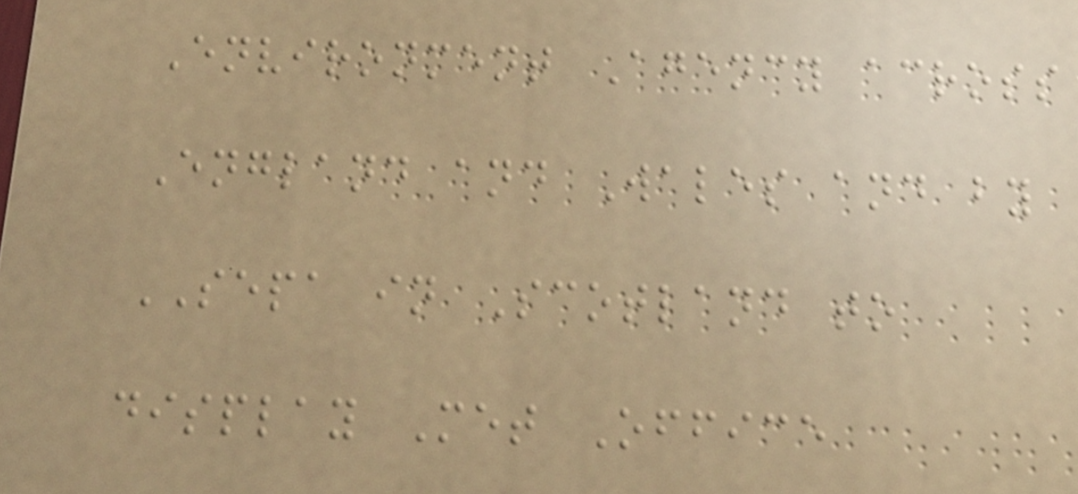Environment Agency across
England and Wales and by
SEPA in Scotland to
display Met Office
